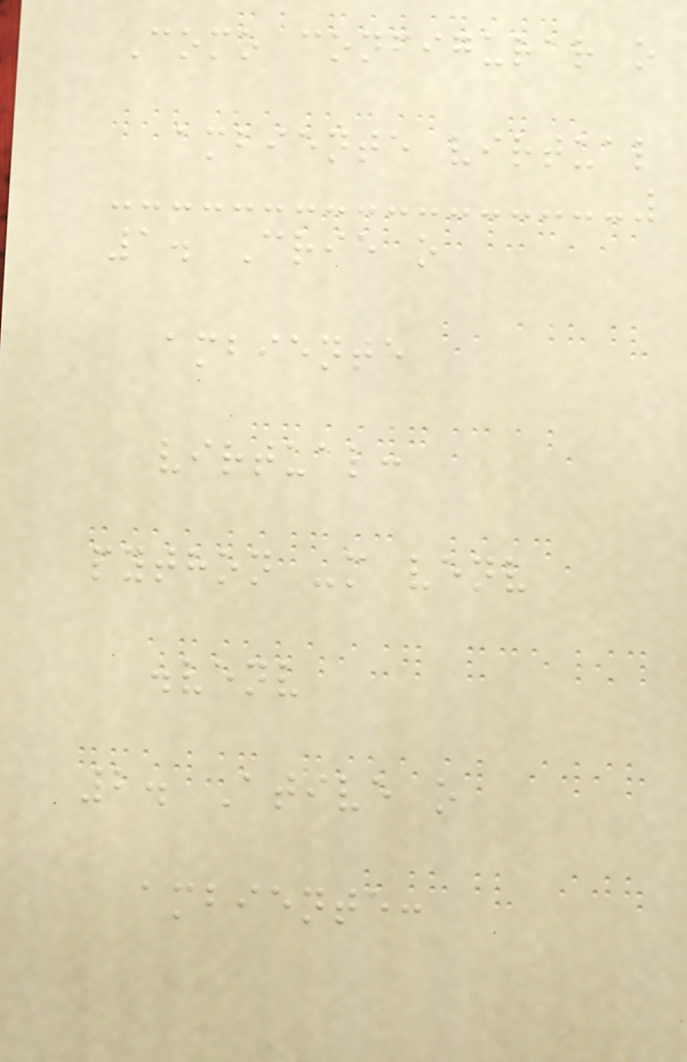Como configurar o
ambiente virtual
1. Crie o
ambiente
virtual:
python -m venv
.venv
2. Ative o
ambiente:
